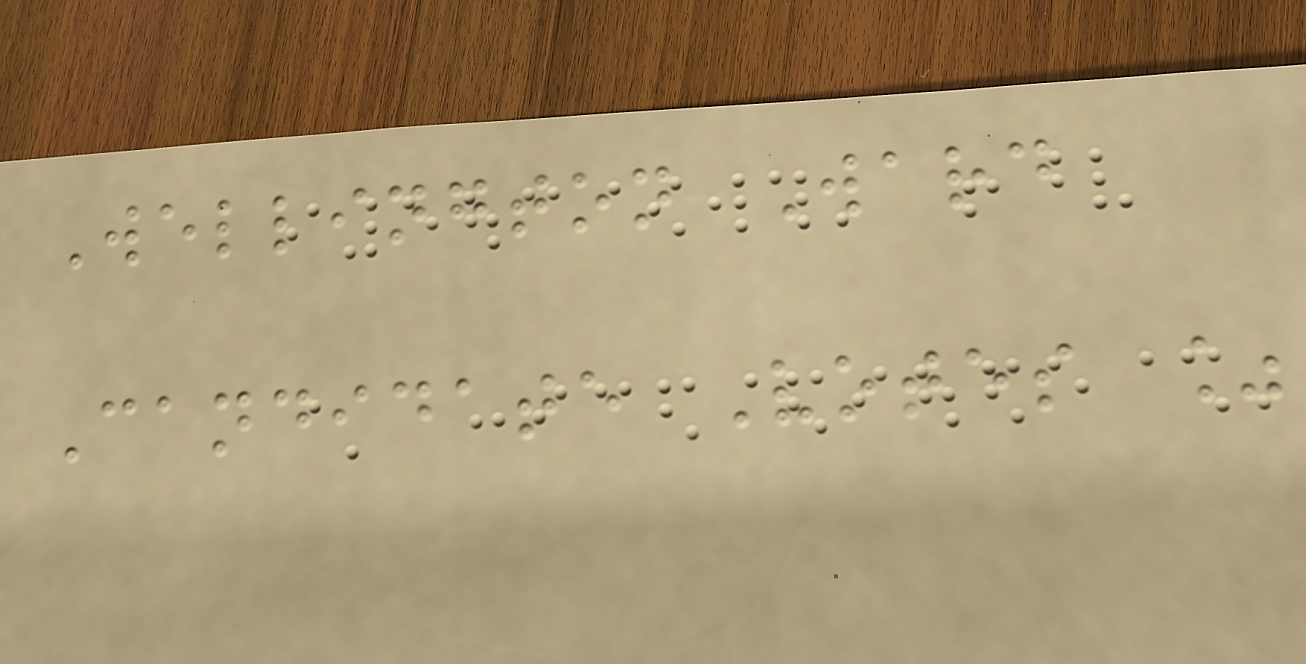Wellington Ward
Candidate Votes %
